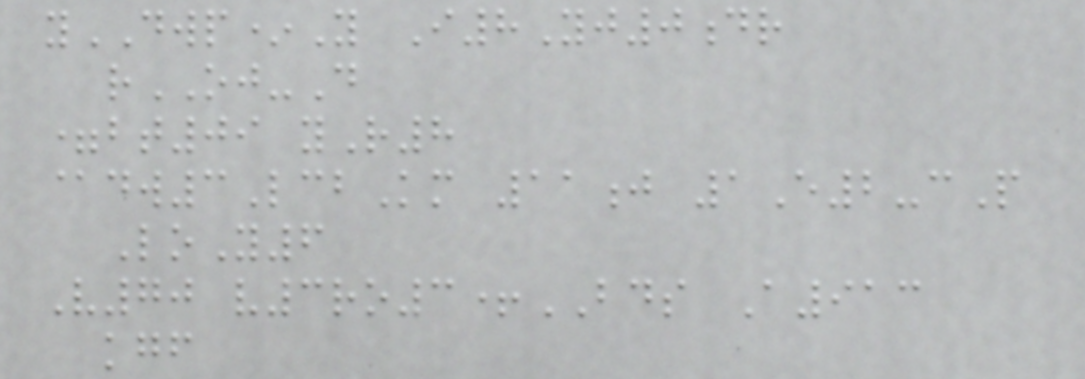yDWP*Y I8Yj0dr
rOJ-D
=bt09 yR8
@dw3LcbKm 11j 1E2-cP
LoY6
V70 v3ro3+BDS A913
kgf
